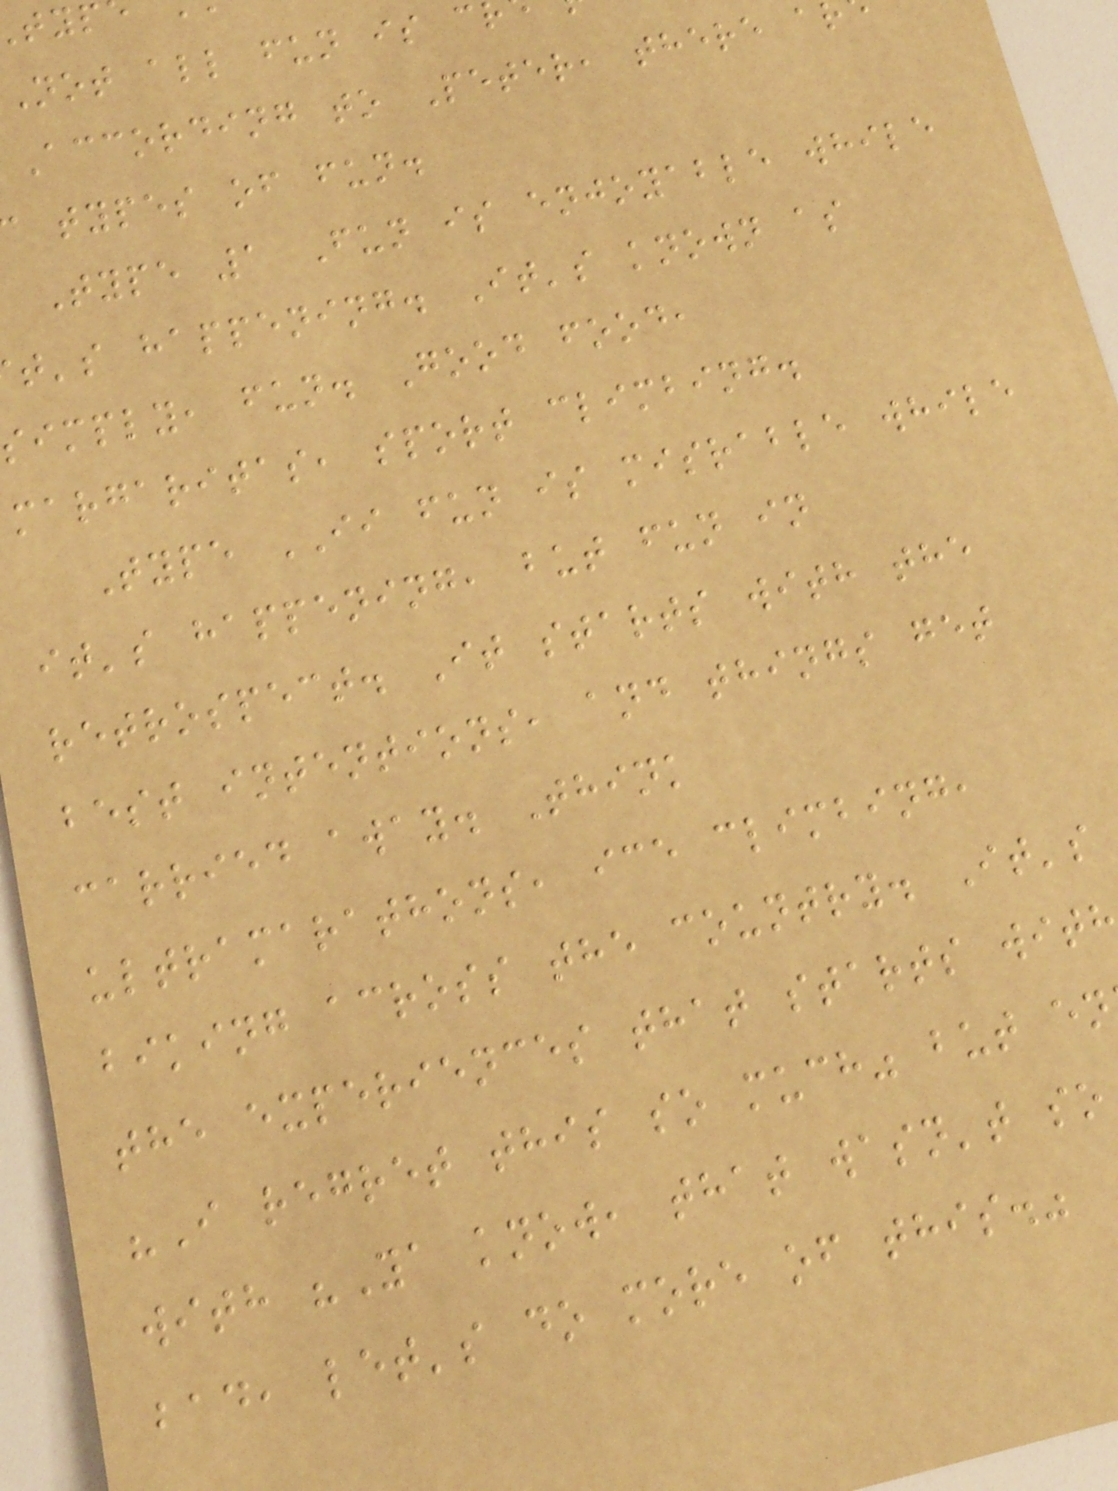Not all fun is c
According to Peter, there a
types of fun.
Type 1 Fun is enjoyable while
t's happening. It's known as
simply, fun. Good food,
margaritas, sport climbing.
Type II fun is misrable while
it's happening, but fun in
retrospect. It starts with the
best intentions, and things get
carried away. Think
ultramarathons, ice climbing,
biking across the country. It's
the experiences that starts wit
"I regret this so much" but en
with "Ya know, that wasn't so
bad, let's do more of this."
